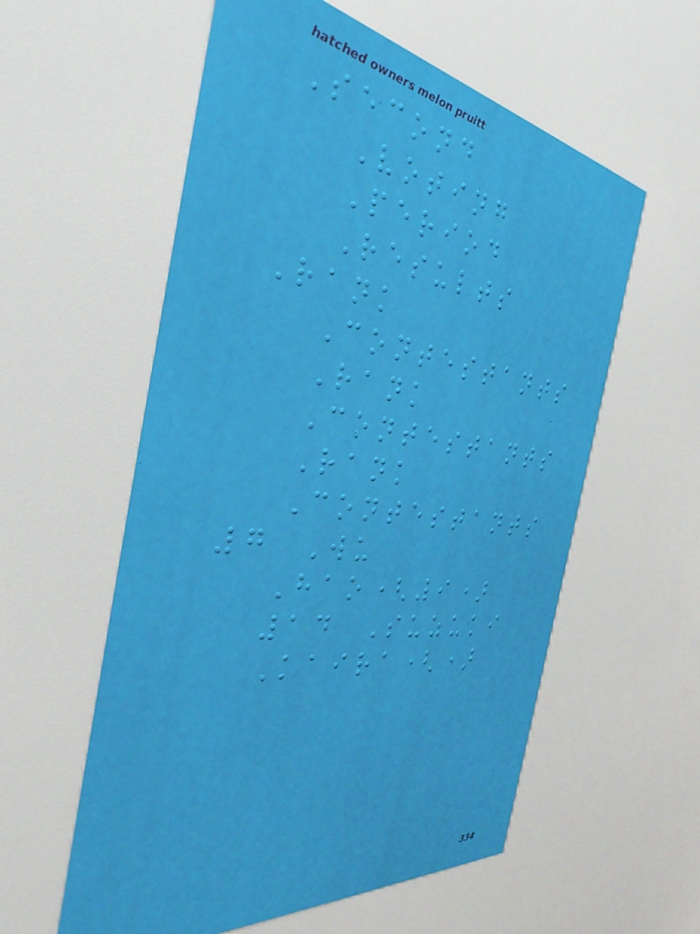Second
Voting
Period
Results
Rank
Contestants
Rank
Contestants
Rank
Contestants
7 Wu
Hao(9)
14 Suzuki
Kaira()
